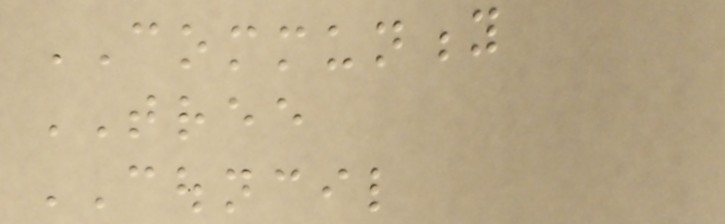COMMUNITY
TREE
COUNCIL
